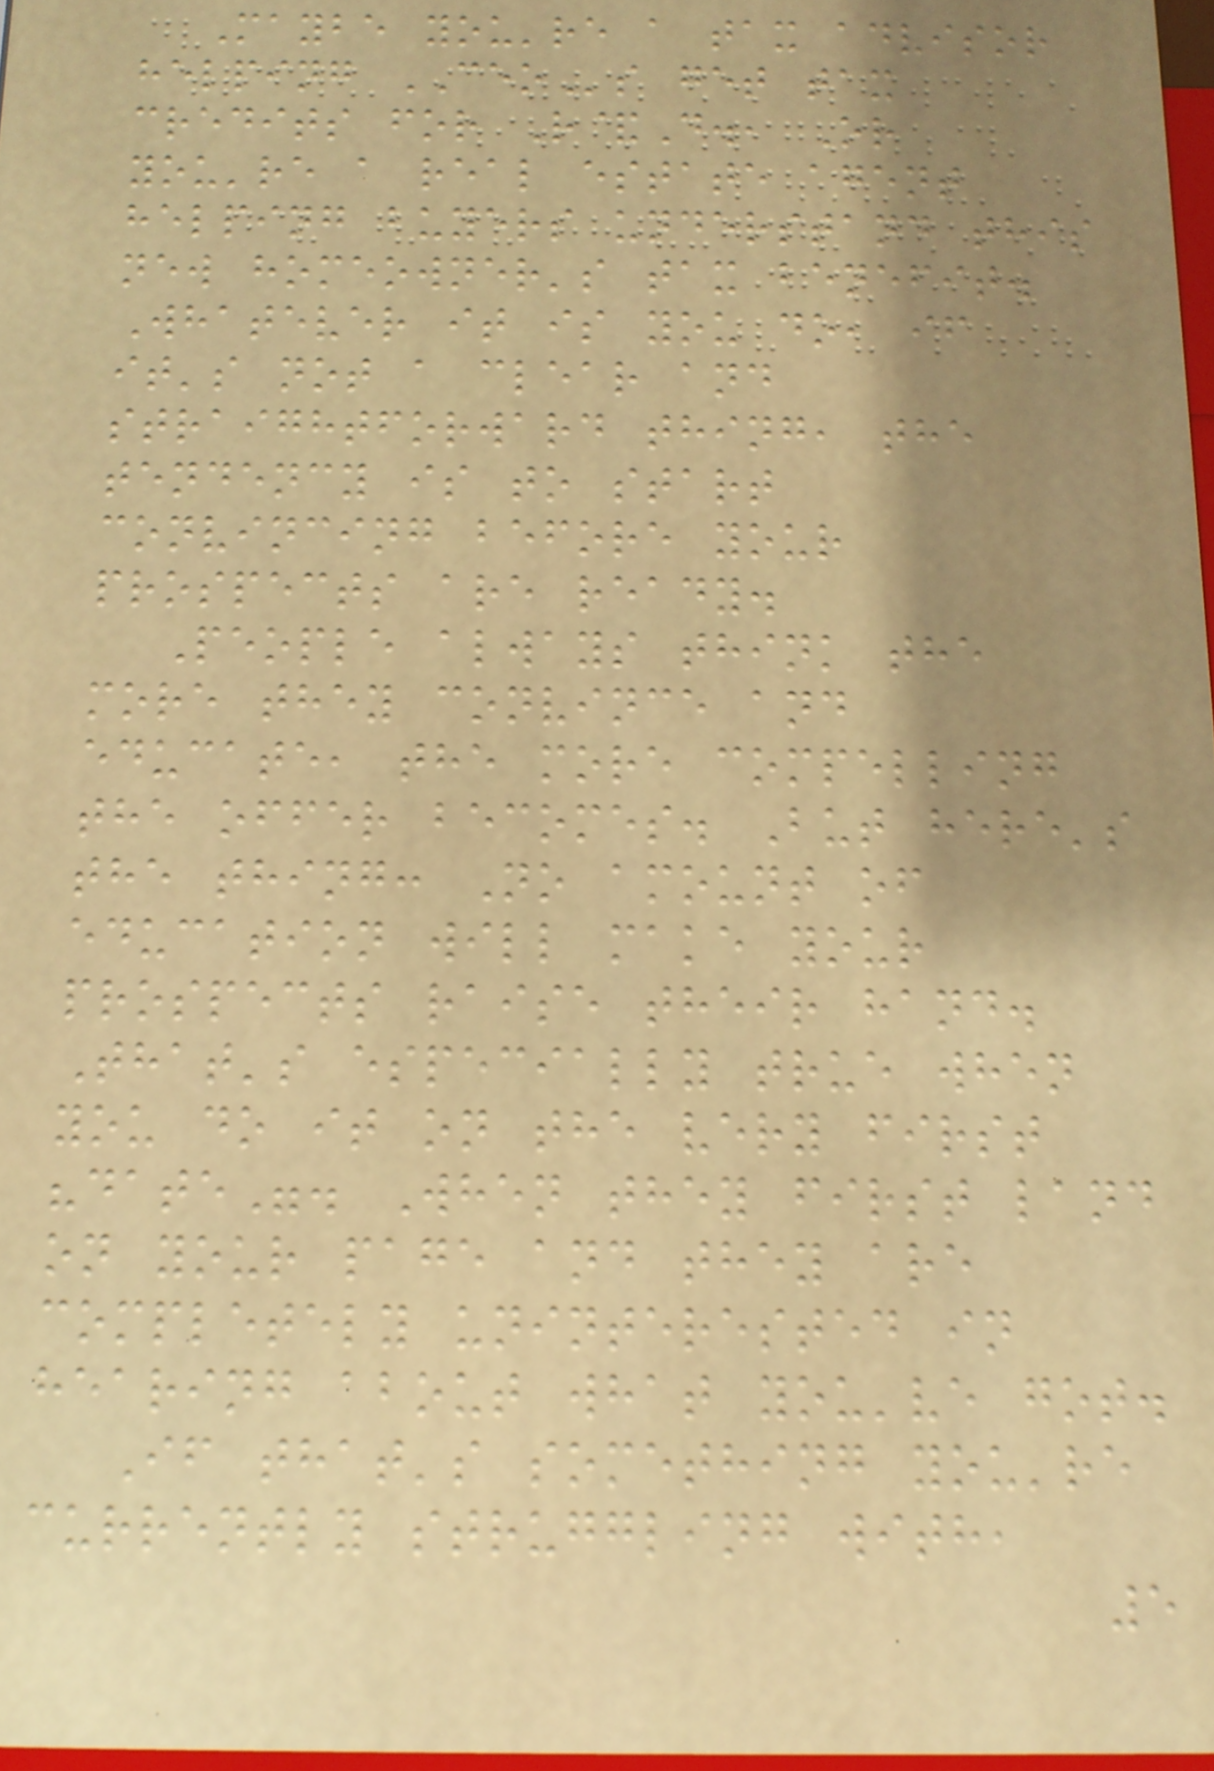Maybe you're a tax advisor
helping CEOs get tax
credits for R&D., Or
you're a real estate agent
helping buyers understand this
new homeowner's tax benefit.
Whatever it is you do, if
it's not a clear and
straightforward thing, the
tendency is to start
convincing before your
prospects are ready.
People always think the
more they convince and
educate, the more compelling
the offer becomes. But here's
the thing: No amount of
education will make your
prospects raise their hand.
That's especially true when
you do it on the very first
"date". When they first land
on your page and they are
completely uninterested in
hearing about what you've got.
If that's something you're
currently struggling with,
5
